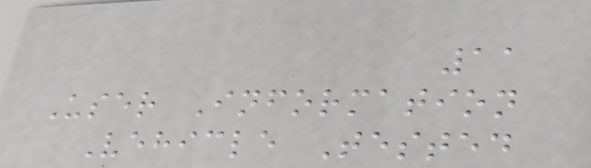11
User Information
Vehicle Tested
